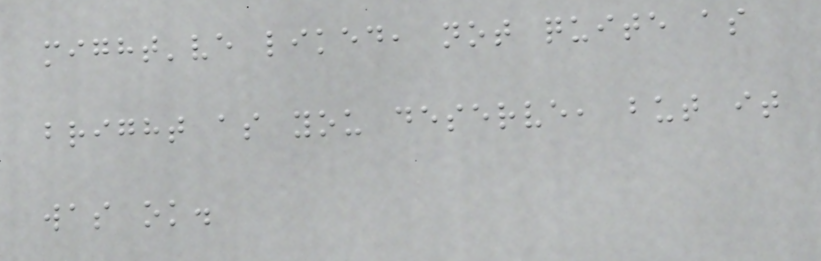might've liked, not quite as
bright as you deserve, but it
was ok.
